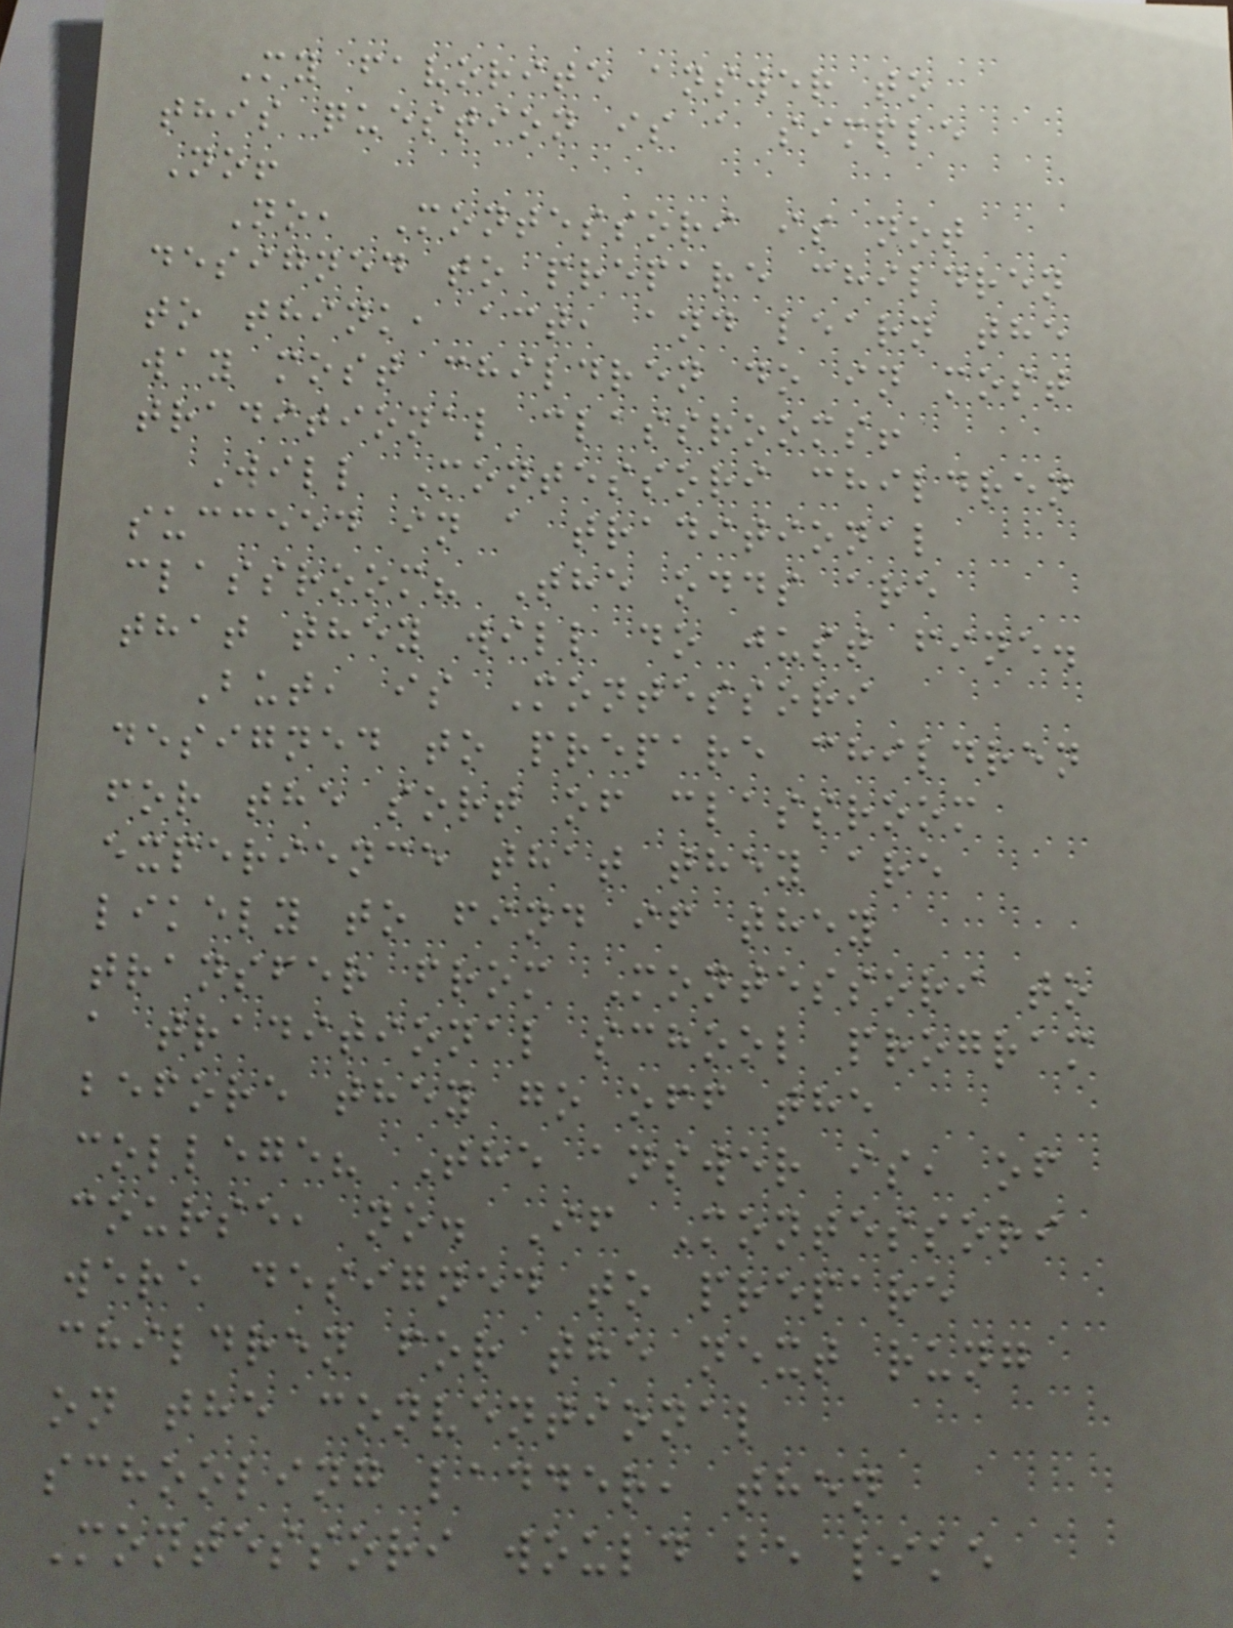My favorite answer to
this question is a simple
No!
No, Montessori is not
designed to prepare children
to think, act, and learn the
way most children do in most
traditional classrooms!
Will Montessori children
succeed in a traditional
classroom? The odds are
that they will do just fine.
But, is Montessori
designed to prepare children
for the sort of classroom
experience that they are
likely to find if they
transfer from Montessori to
a traditional school program
before they go off the
college? The answer is, of
course, no. If Montessori
were designed to prepare
children for the next rung
on the conventional
schooling ladder, then
Montessori would be like
